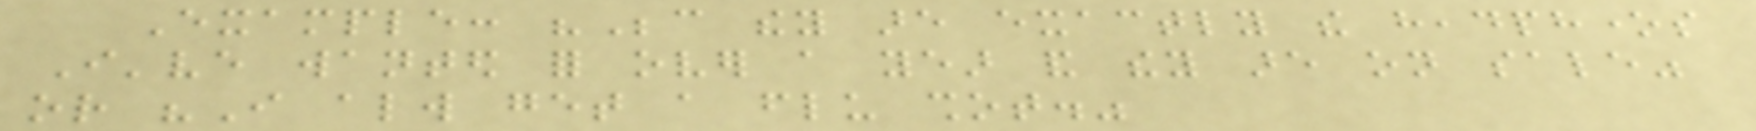Example: "Because they are exactly the headphones
I've wanted for over a year and they are on sale"
or "I always get a flu shot."
